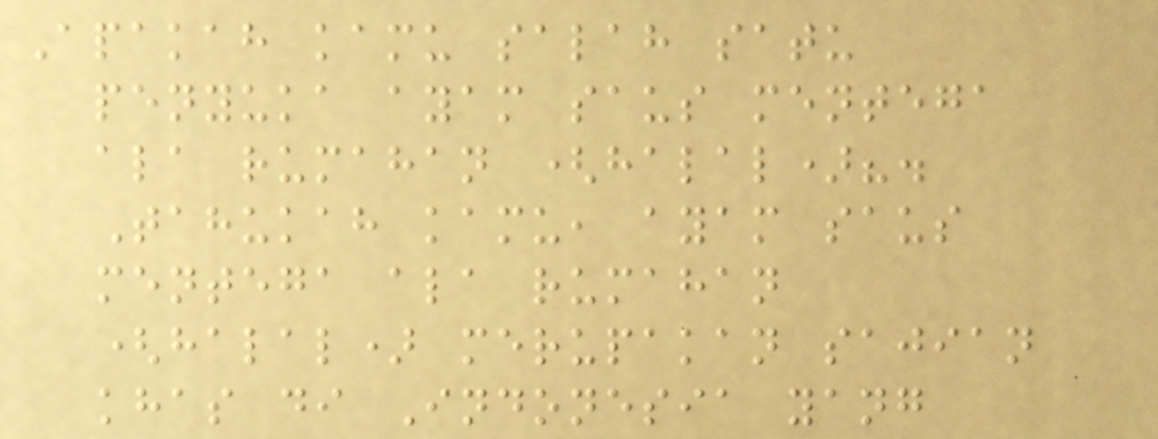Apakah kamu salah satu
penyuka ayam saus mentega
ala rumahan (halal)?.
Tahukah kamu, ayam saus
mentega ala rumahan
(halal) merupakan sajian
khas di Indonesia yang
